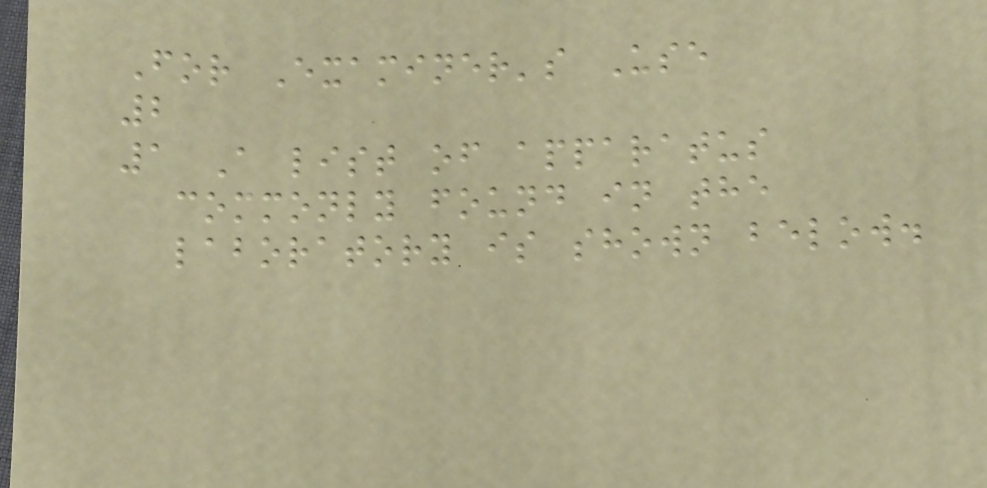For Examiner's Use
2
1 A list of apparatus
commonly found in the
laboratory is shown below.
